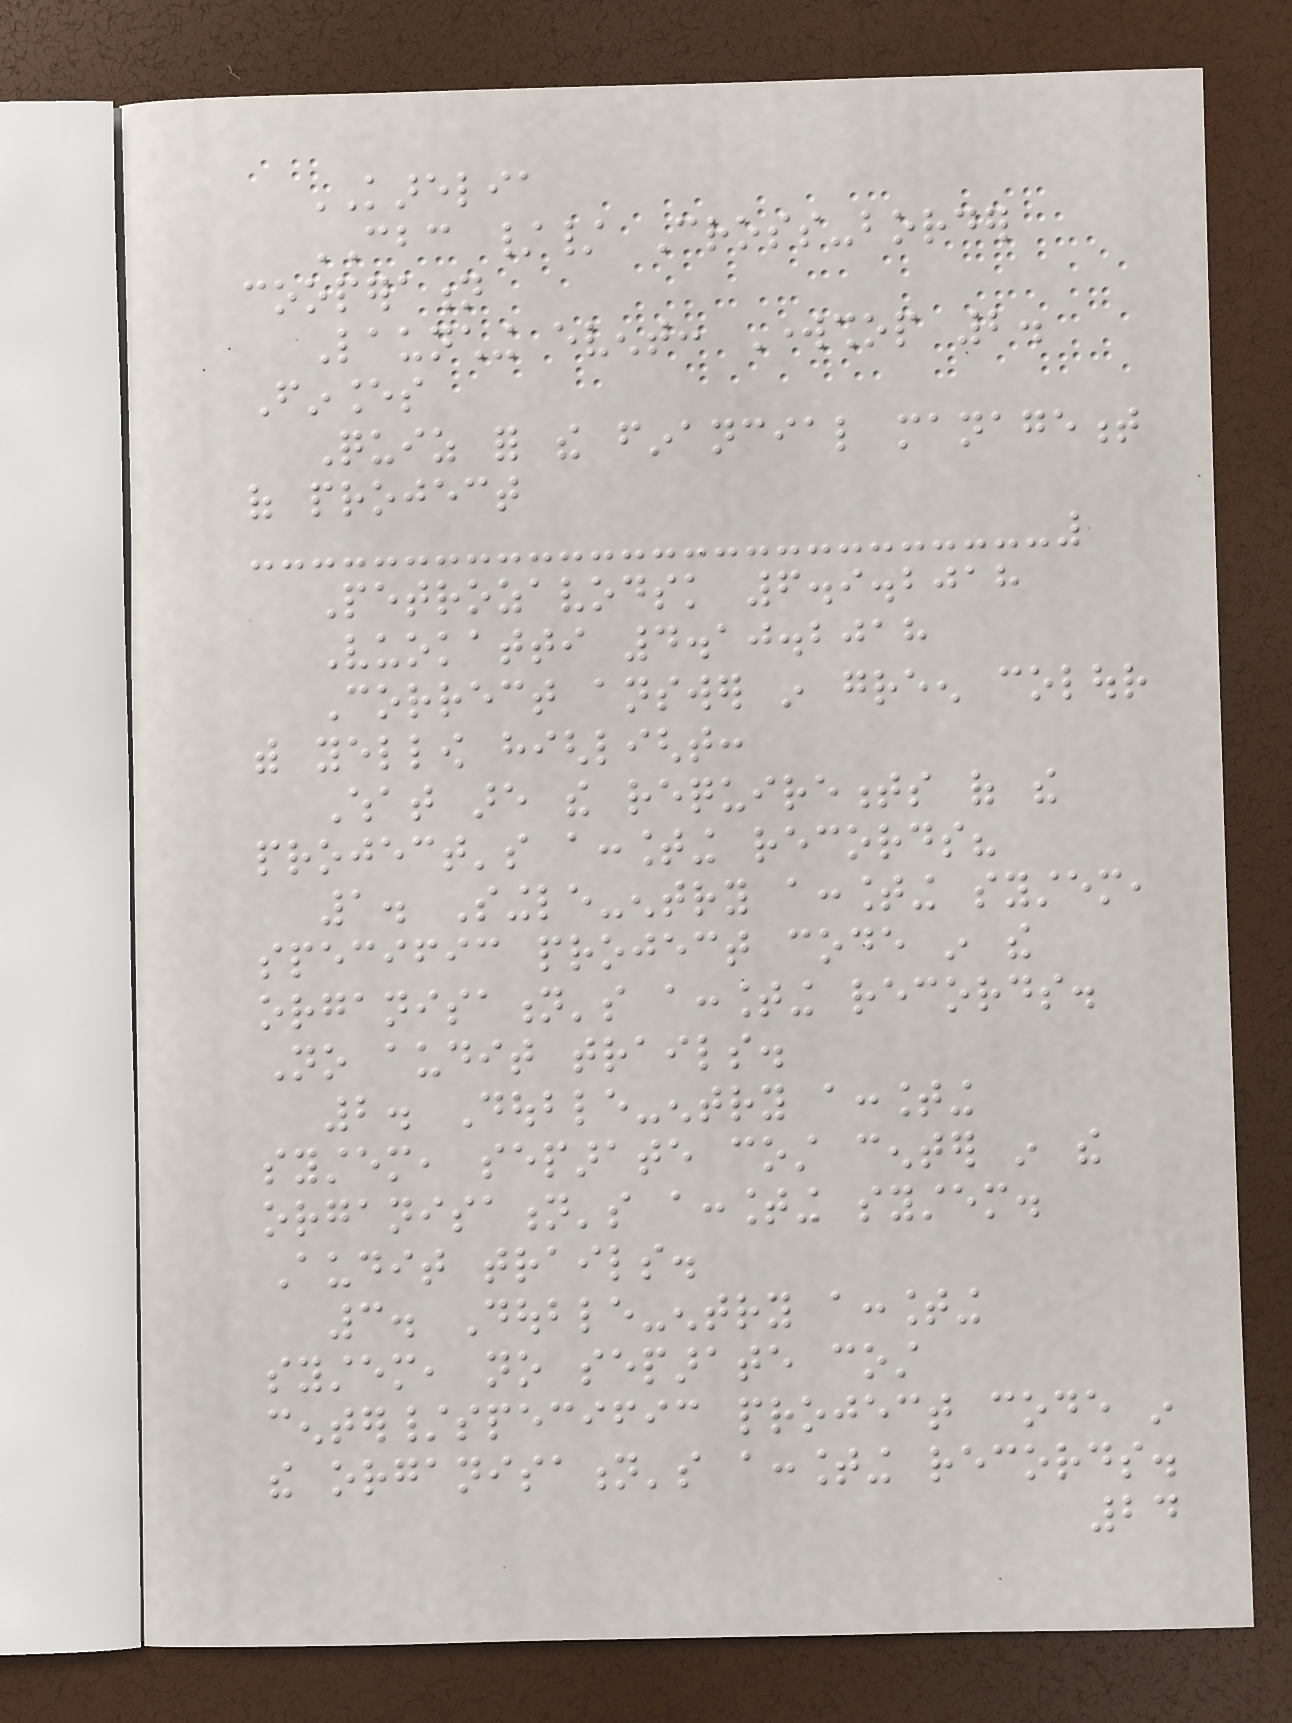KARELIA
CBC // Cross-border
cooperation
Launching event: Workshop 2.
Finances
Quiz for the financial management
of project
Petrozavodsk 6.9.2018
Vuokatti 4.10.2018
Correct answer in green colour
with yellow highlight:
What are the requirements of the
project's accounting records?
1. Single-entry accounting system,
specific project code in the
organisation's accounting records.
No audit trails.
2. Double-entry accounting
system, separate cost center in the
organisation's accounting system.
Audit trails.
3. Double-entry accounting
system, no separate cost
center/specific project code in
the organisation's accounting records.
24
